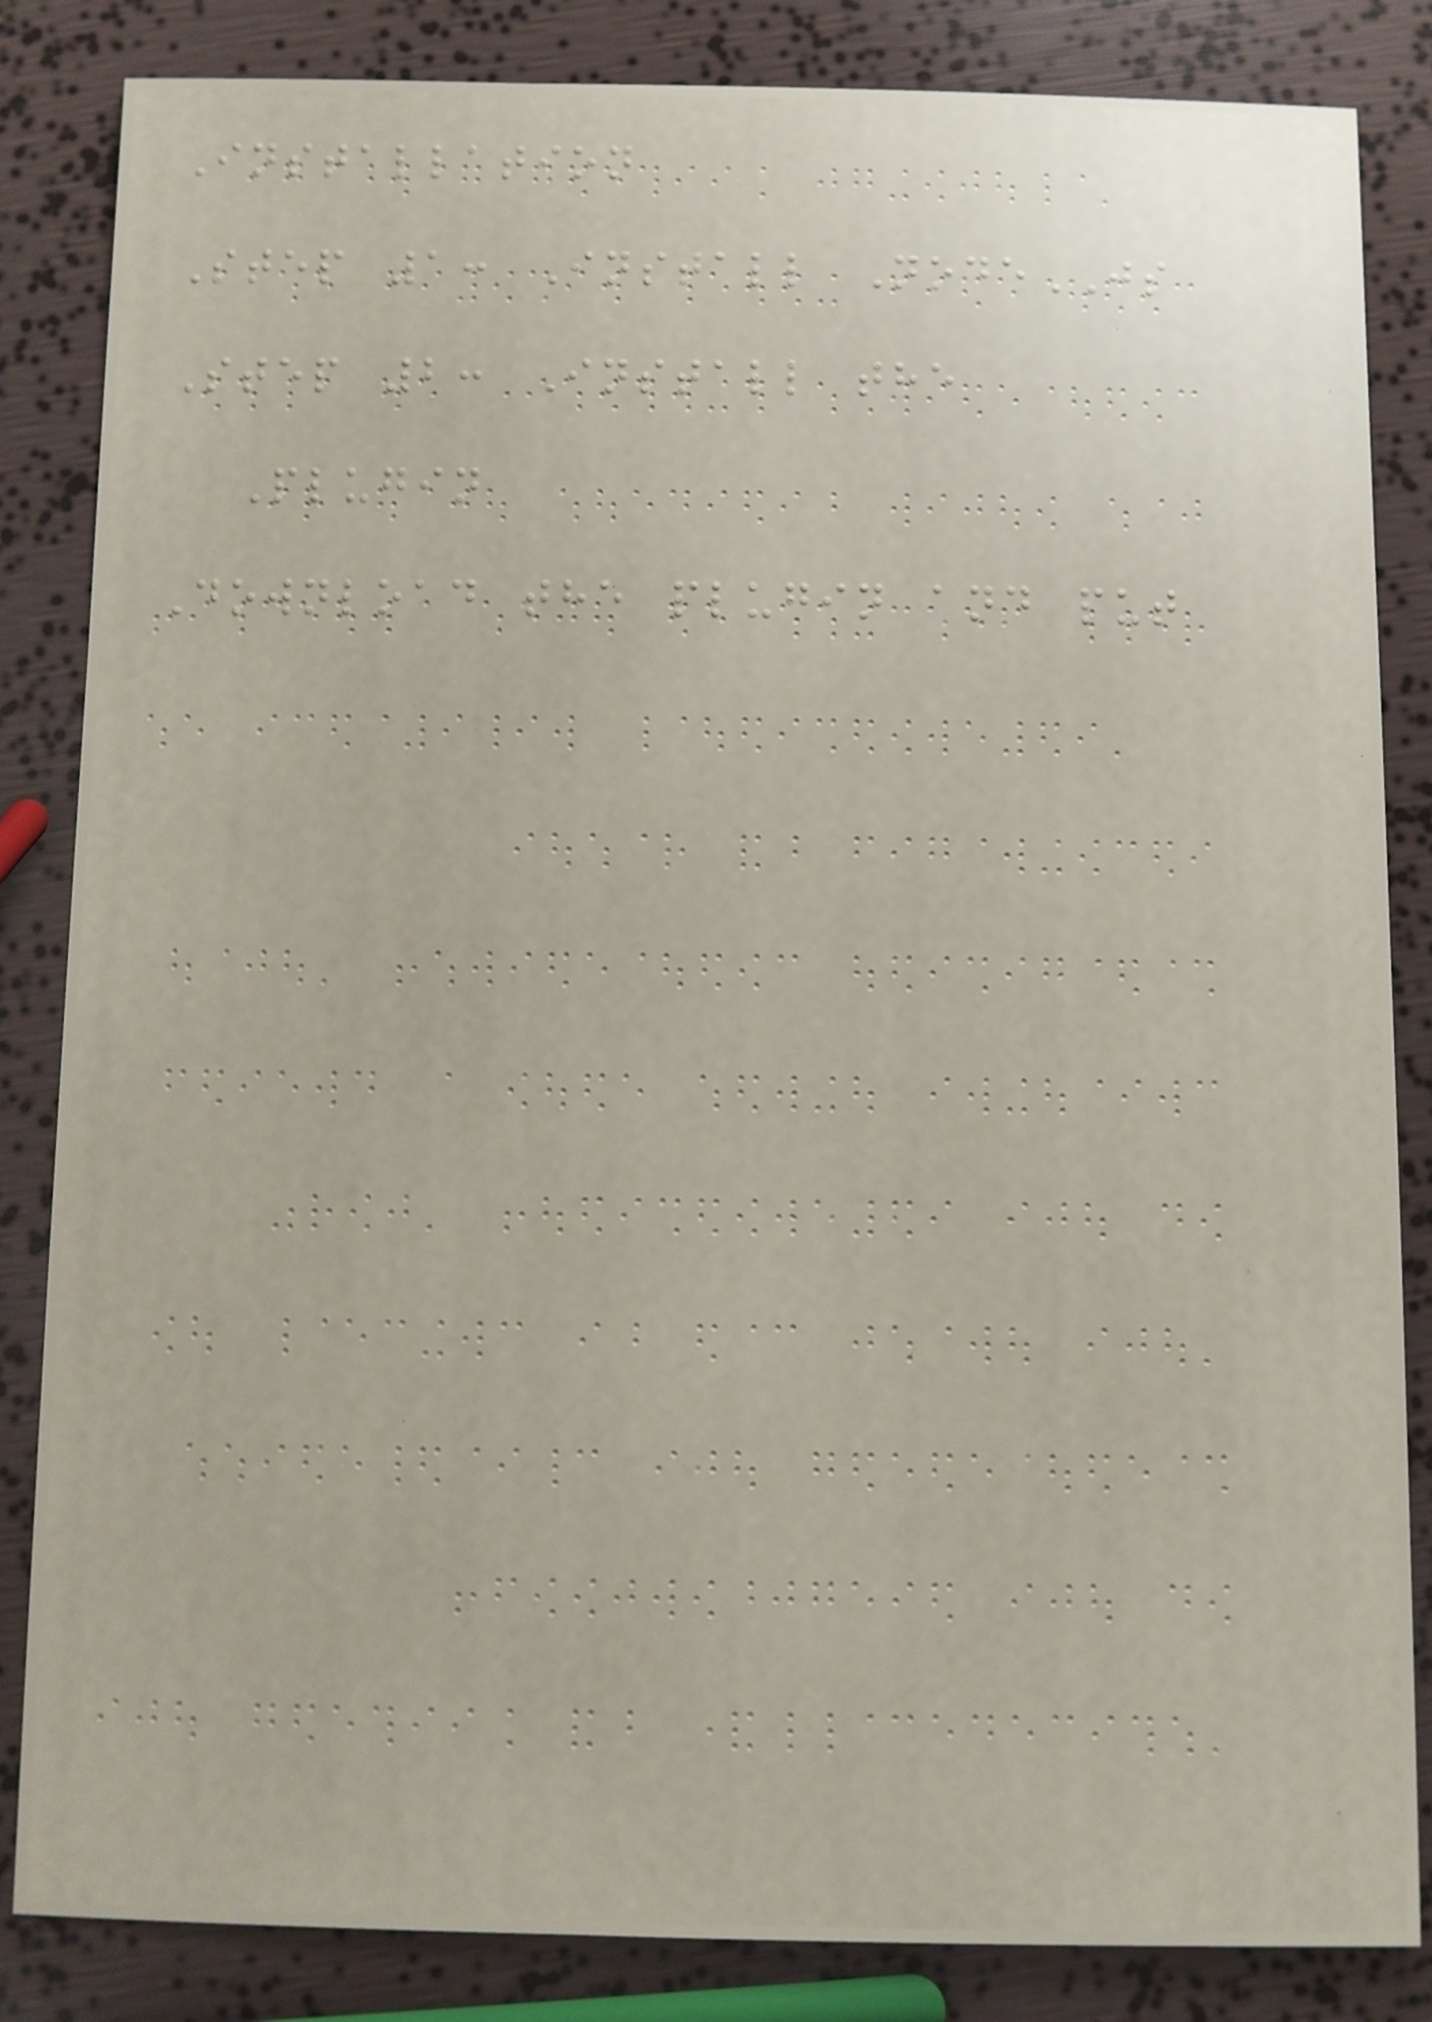Installation
Step 1: Install NodeJS
Step 2: Install the
Plugin
Download the plugin and put
